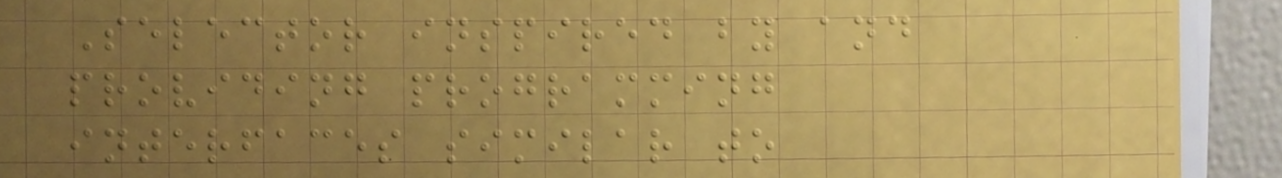Selector inspired by and
providing programming
interfaces similar to
